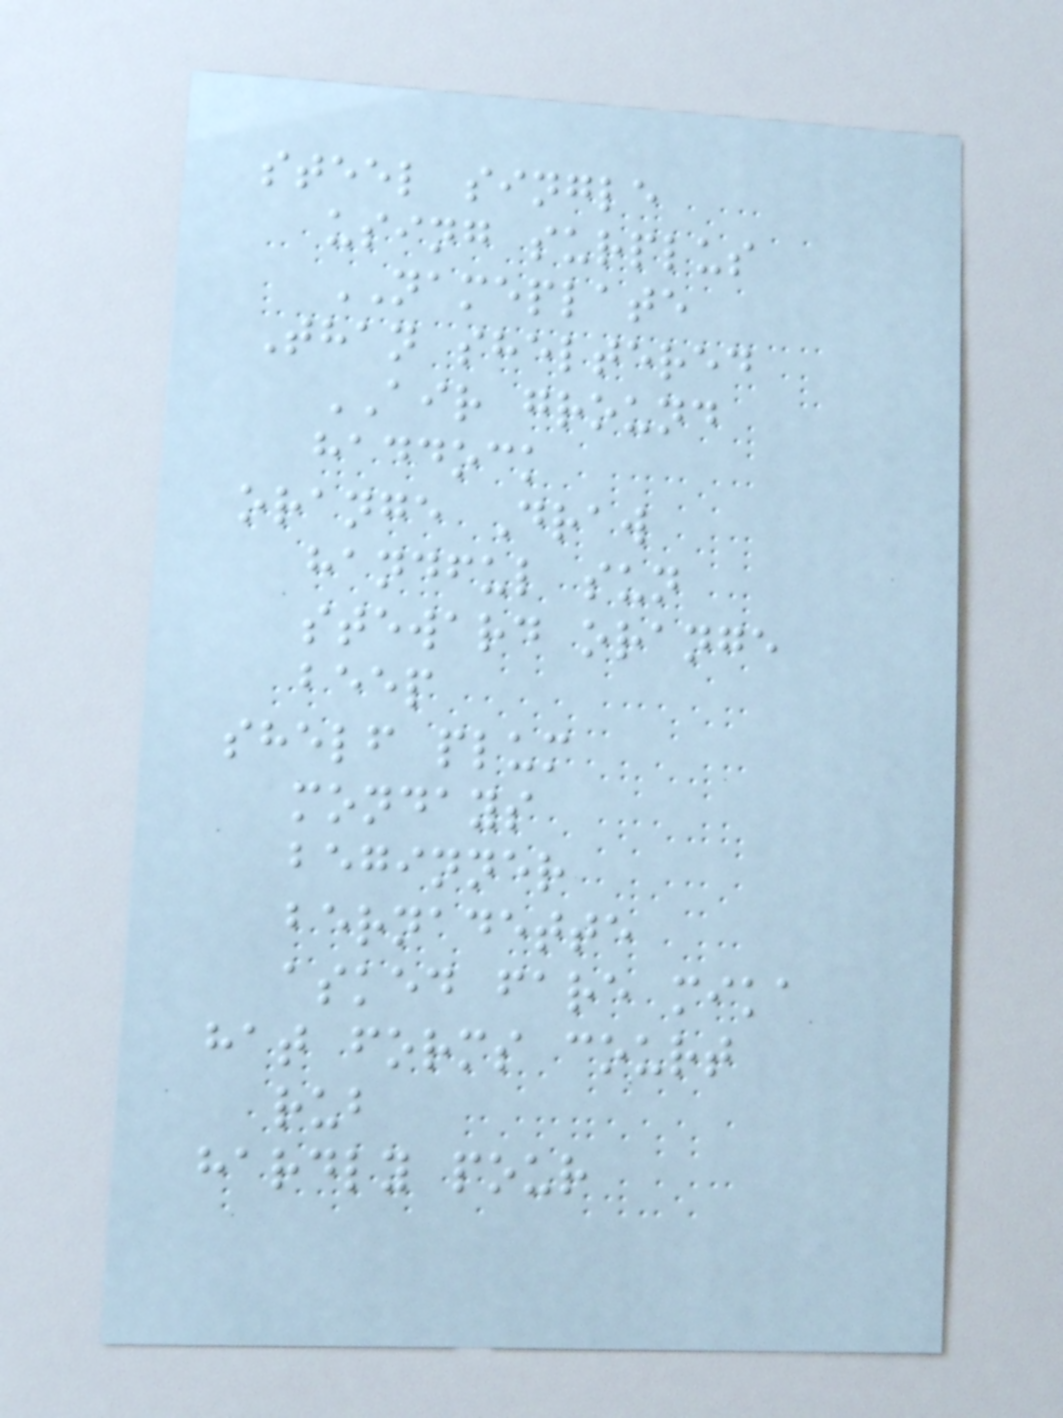steel single
using surplus
NAMEPLATE
Than sheltered
AIR ground
haddock
orange Draw
handful sun
steward orange
beep
shelf plum
mondays
beginner
bernadette
asked fare mika
hat forms court
rub
hardly pour
